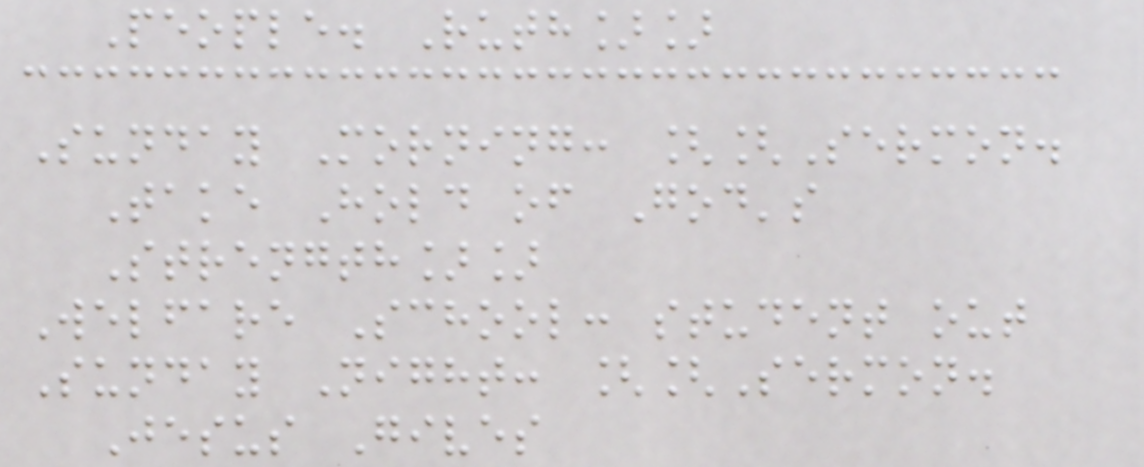People. Ruth]]
Sunday Morning: [[Sermon.
Take Hold of God's
Strength]]
Welfare School: student out
Sunday Night: [[Sermon.
Jesus Gives
